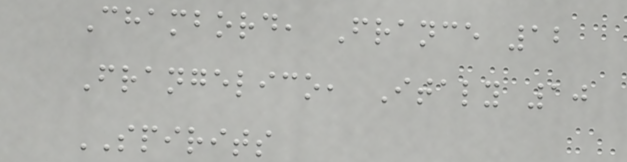Chambord, France 12
Frangelico, Italy 10
SPIRITS
